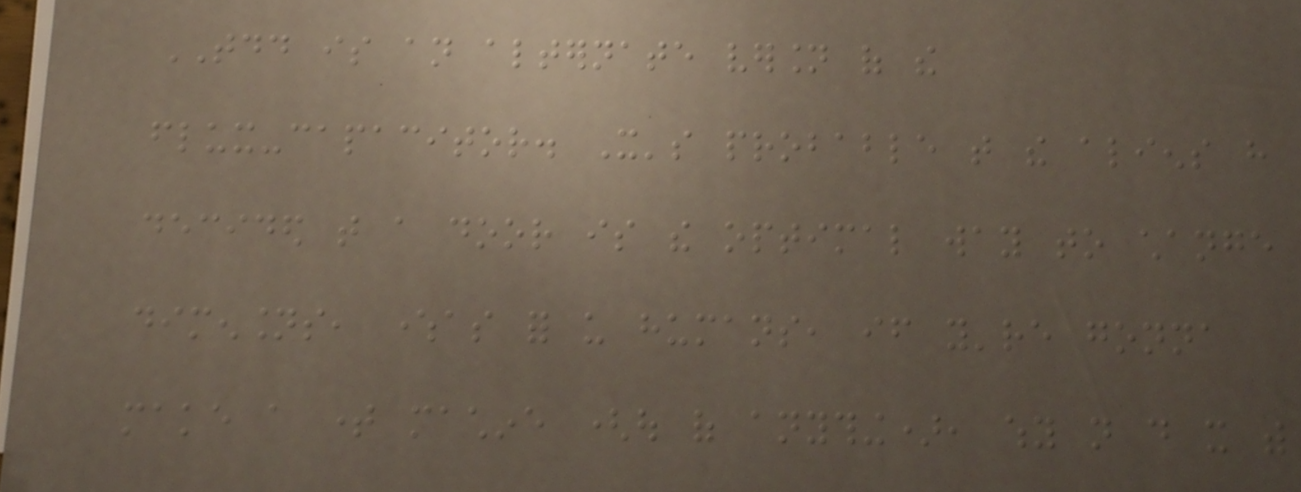TDD is an alternate version of the
flux-capacitor. It's probable that the aliens have
decided that a door is the optimal way to change
dimensions, whereas for us humans, if you're gonna
make a time machine (out of anything), why not do it with
